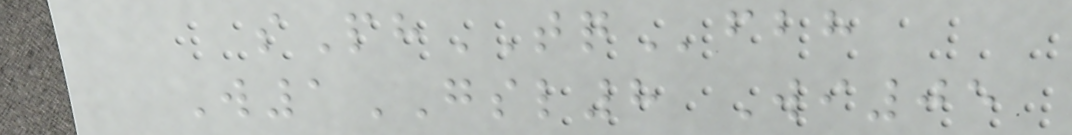sPhTQfbh
W1GSL8 Wi05
